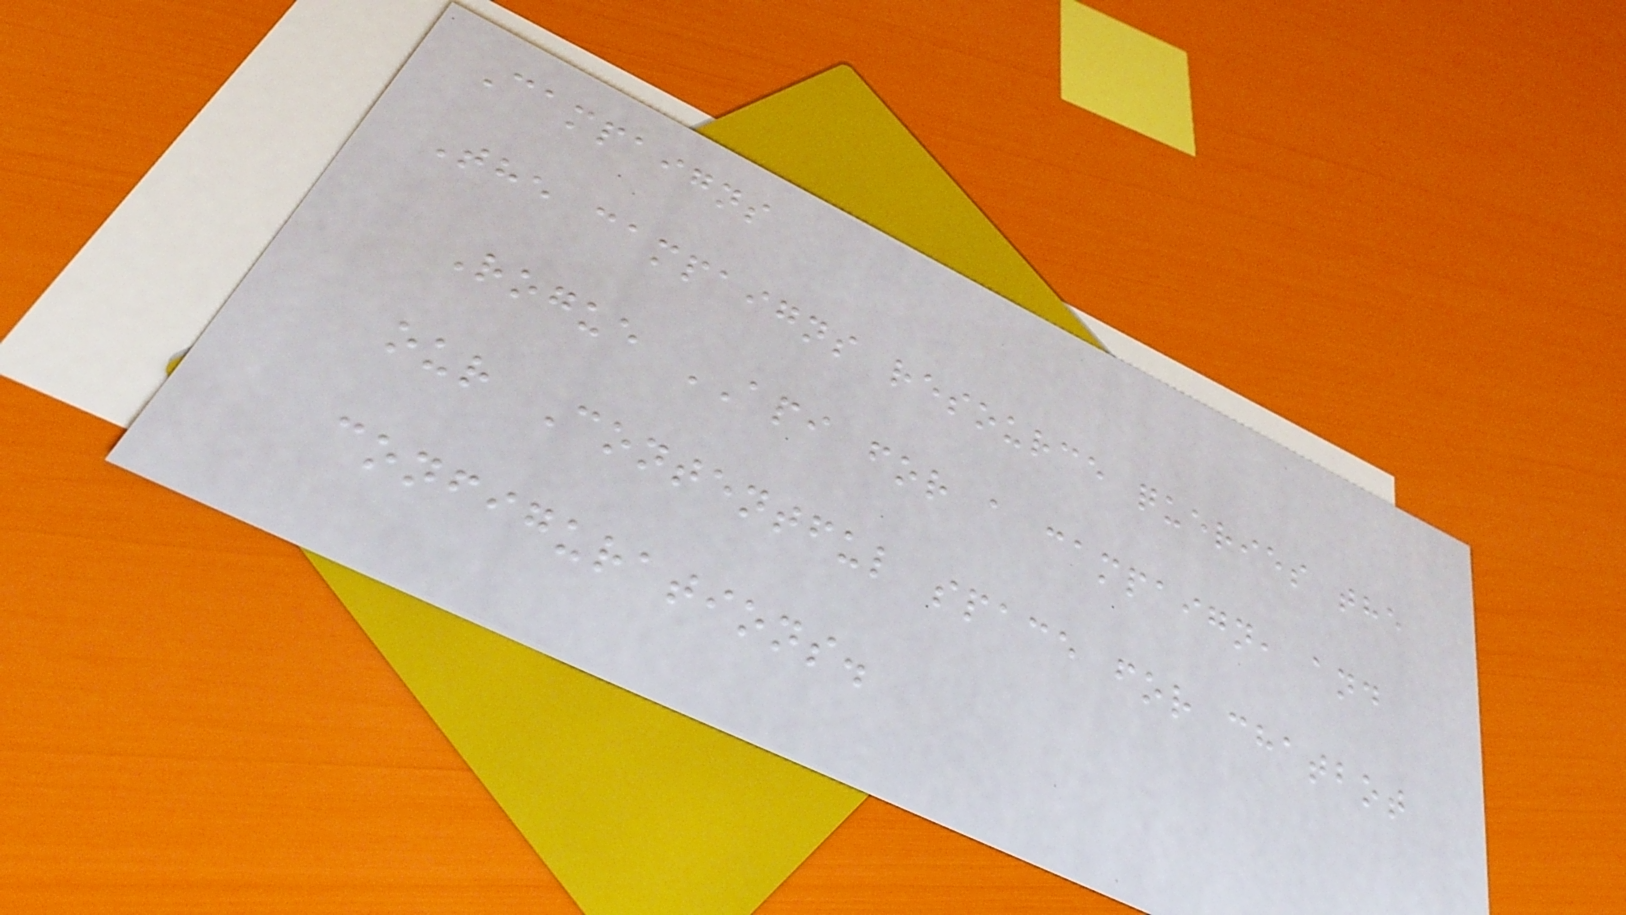Campaigns
The campaigns resource queries the
Rogue API for a campaign, and
our Contentful space for chatbot
configurations.
